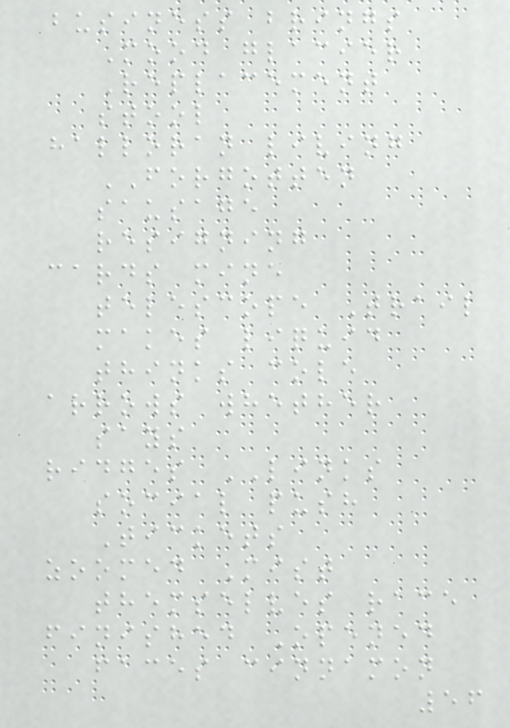business brings
Mood glacier
Replacement
stool
halloran living
FORGOTTEN
sausage
resigning
cards mine
telescope Trail
makes liquid
thinks cole
arrows whether
says
ridges LINKS
social push
Tickets
zoomed Mist
themselves race
finished Opened
faces cinnamon
56
